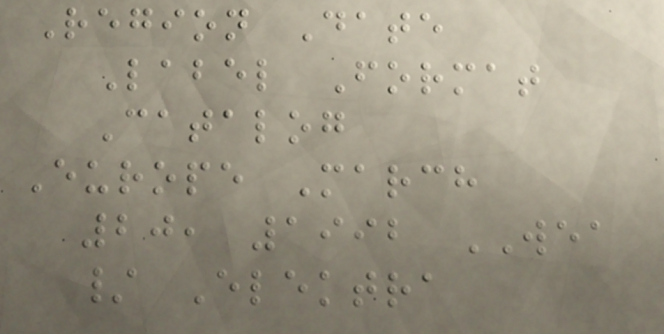Region Date
Label Format
Catalog
Europe March
20, 1992 WEA
/ Elektra
